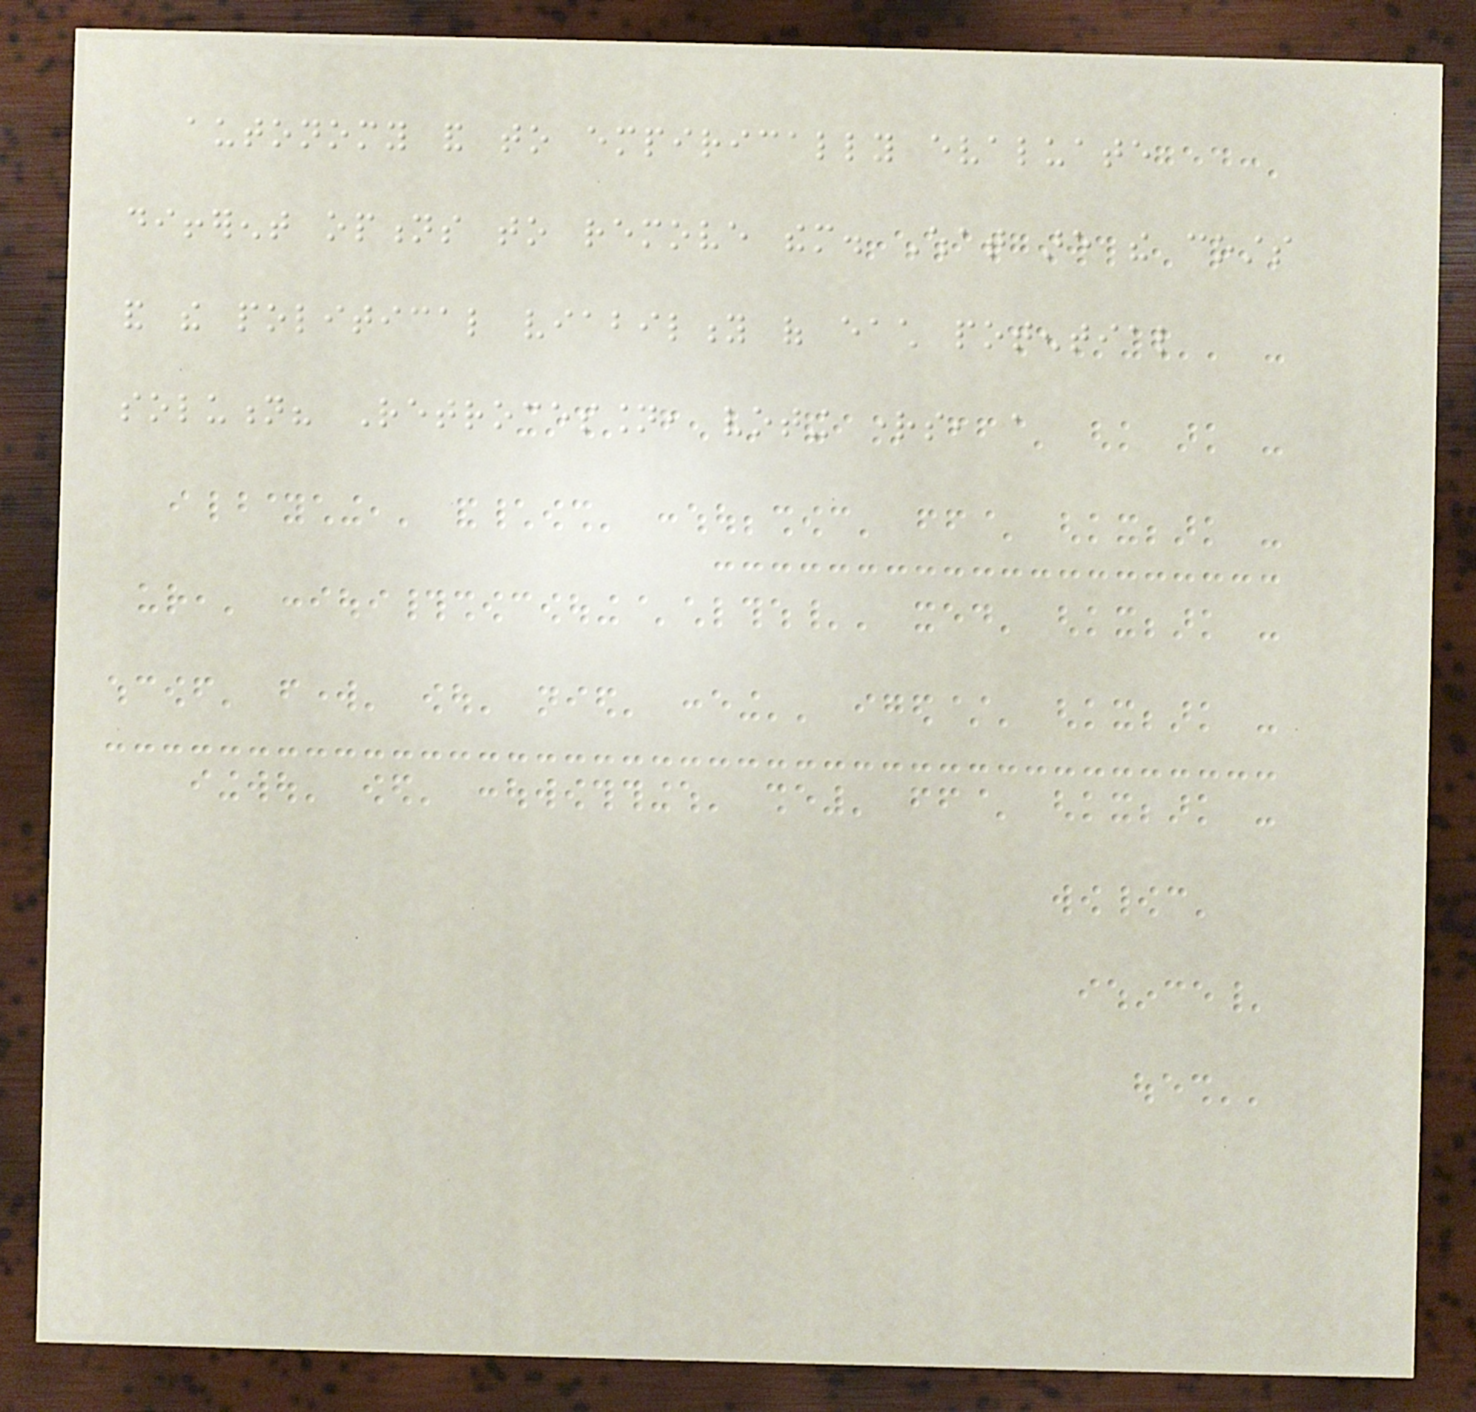autonomy and to empirically evaluate
different options to remove them. What are the costs
and the political viability of each potential
solution? Retrocession, voting rights, a
